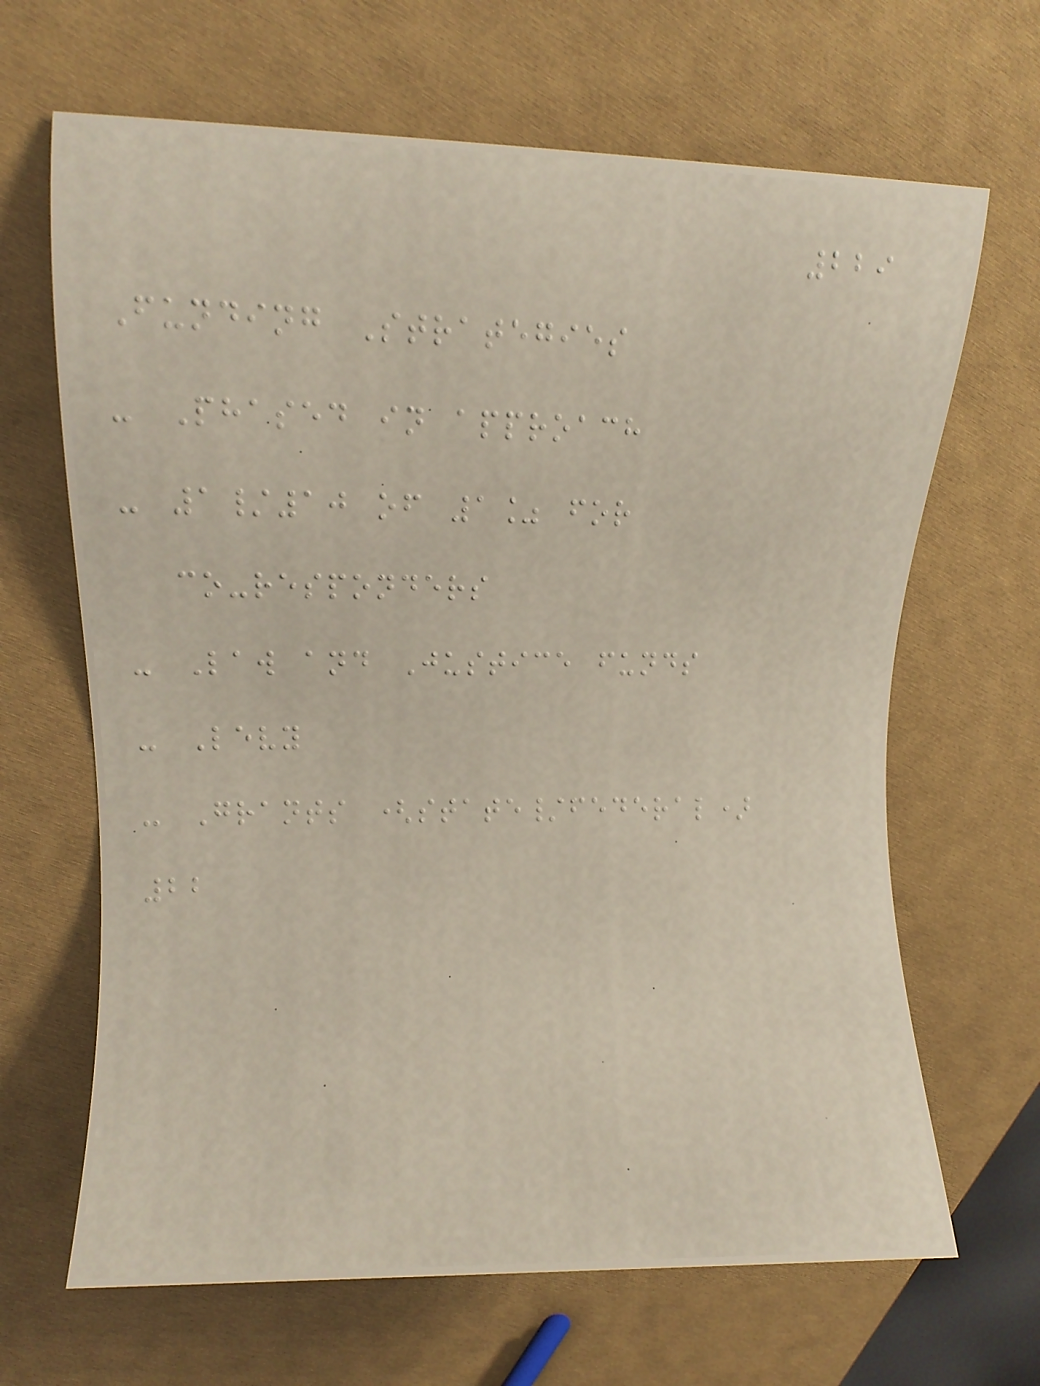229
Funding Strategies
- Phased in approach
- 1/10 of 1% for
co-responders
- Law and Justice funds
- Levy
- Grants (state/federal)
22
